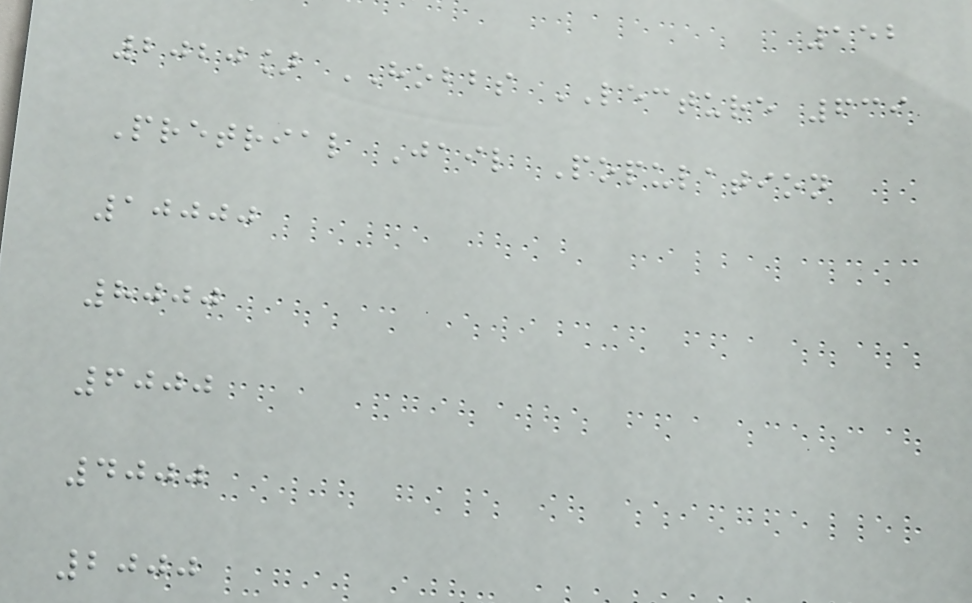152
2020] HOBBS LECTURE 639
Pretrial Jail Population
10000
8000
6000
4000
2000
